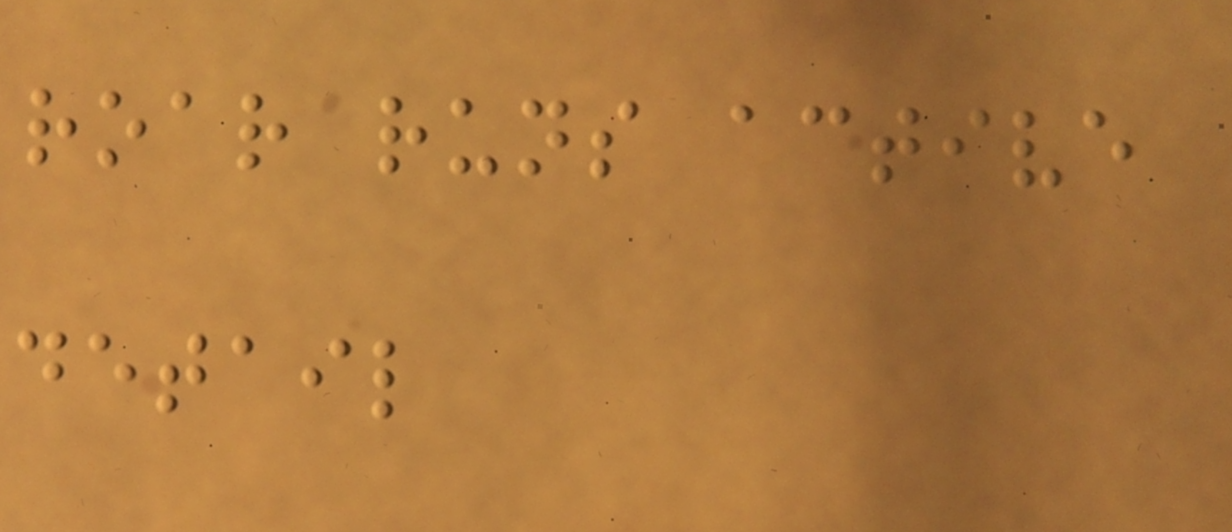roar runs active
detail
